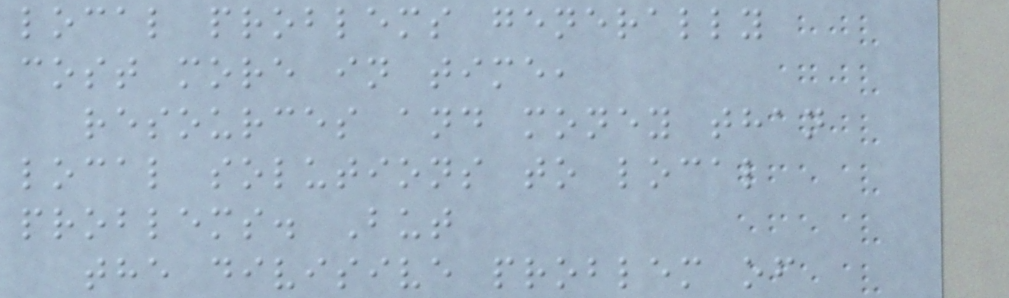local problems generally
cost more in time,
resources and money than
local solutions to local
problems. But
the divisive problem of
